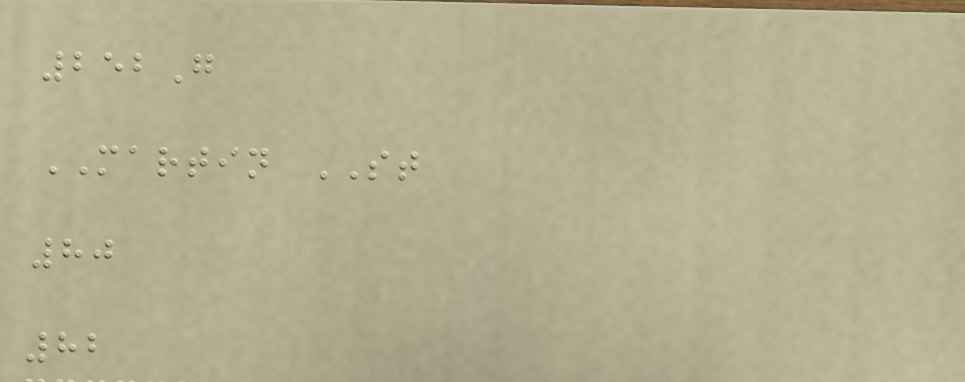252G
MARTIN ST
80
82
